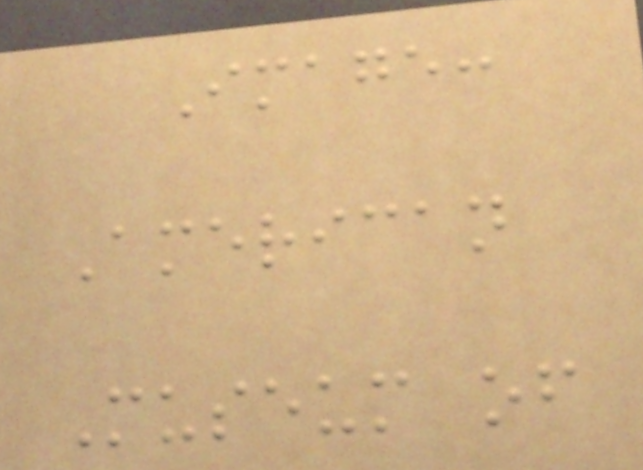Image:
American
Museum of
